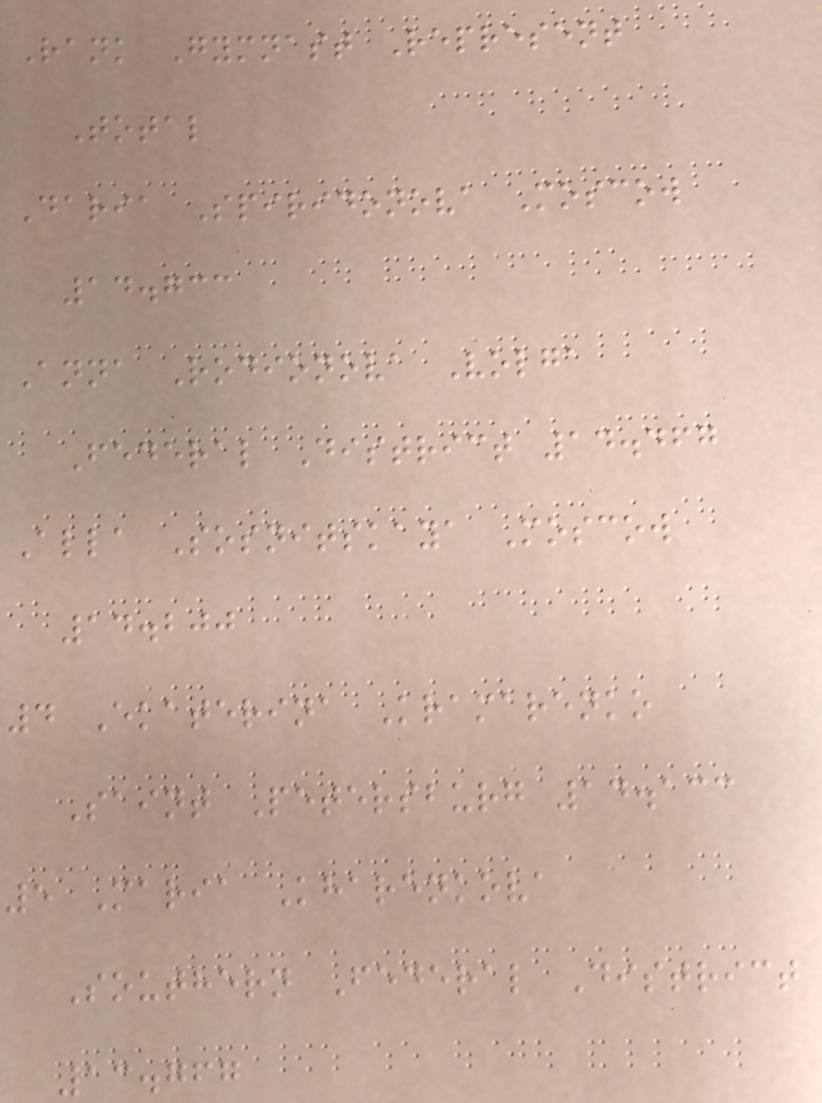Rank Gymnast Represent
Total
Daria Spiridonova Moscow
14.733
Anna Rodionova Volga
Federal District 14.467
Alla Sosnitskaya Moscow
14.200
4 Ekaterina Kramarenko
Saint Petersburg 14.133
5 Maria Kharenkova
Southern Federal District
13.767
